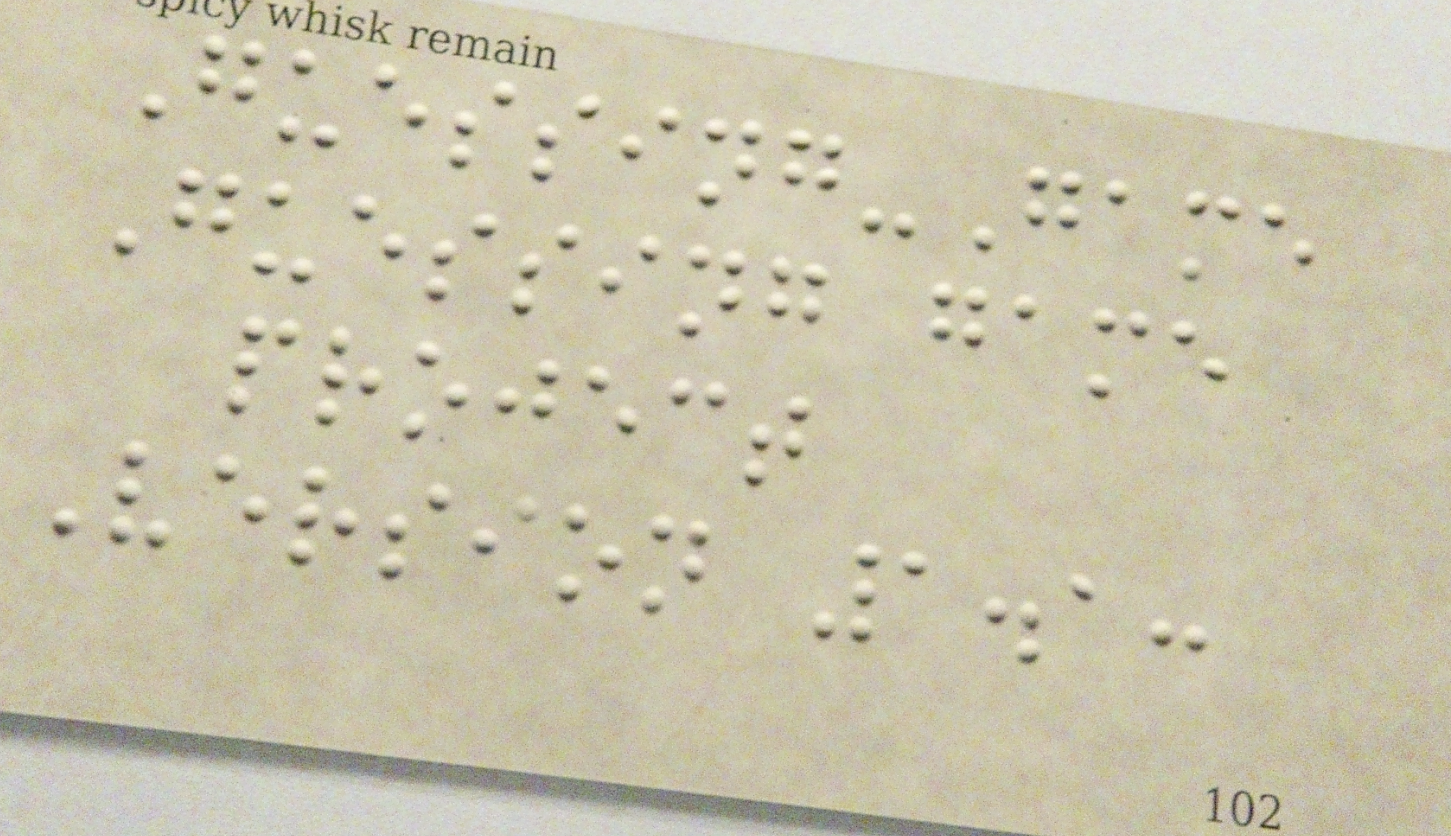Guessing-Game
Guessing game
project
Version 1.1:
